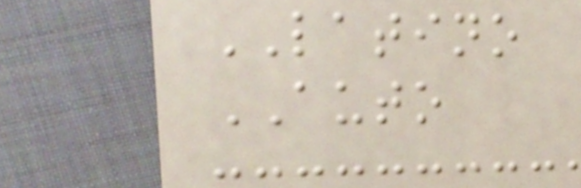LATINO
AUTO
